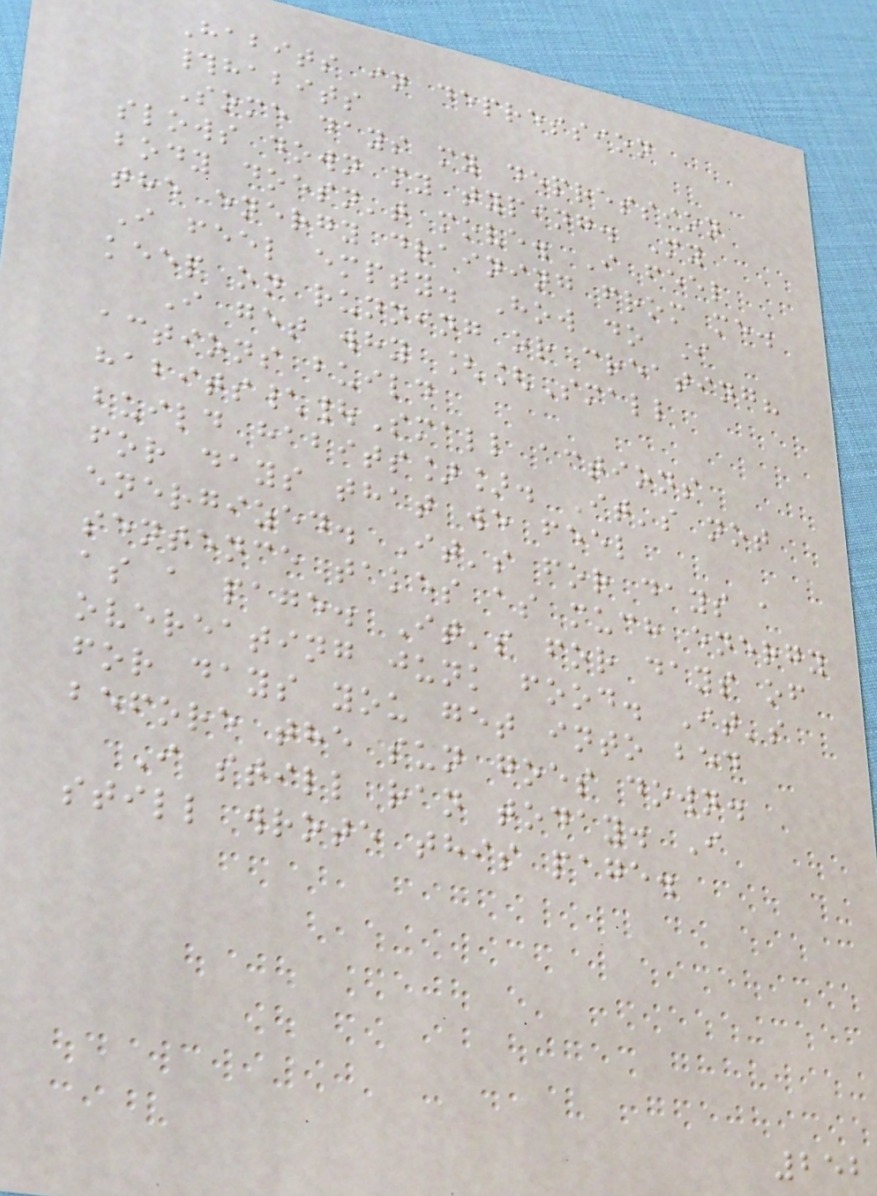Habits in depression
#habits
Some days my depression
slows down my typing. My
body doesn't move. I feel
the energy draining from me.
I feel empty. How do I
keep on running or creating?
I get why [[Small
actions build
habits\|Small actions
build habits]]. It's not
for days that we feel
energized. It's for days a
sentence takes as much energy
as a page. It's for days of
overeating junk food. It's
for days you get into bed
before the sun goes down.
I still ran today. I
still wrote this page.
252
